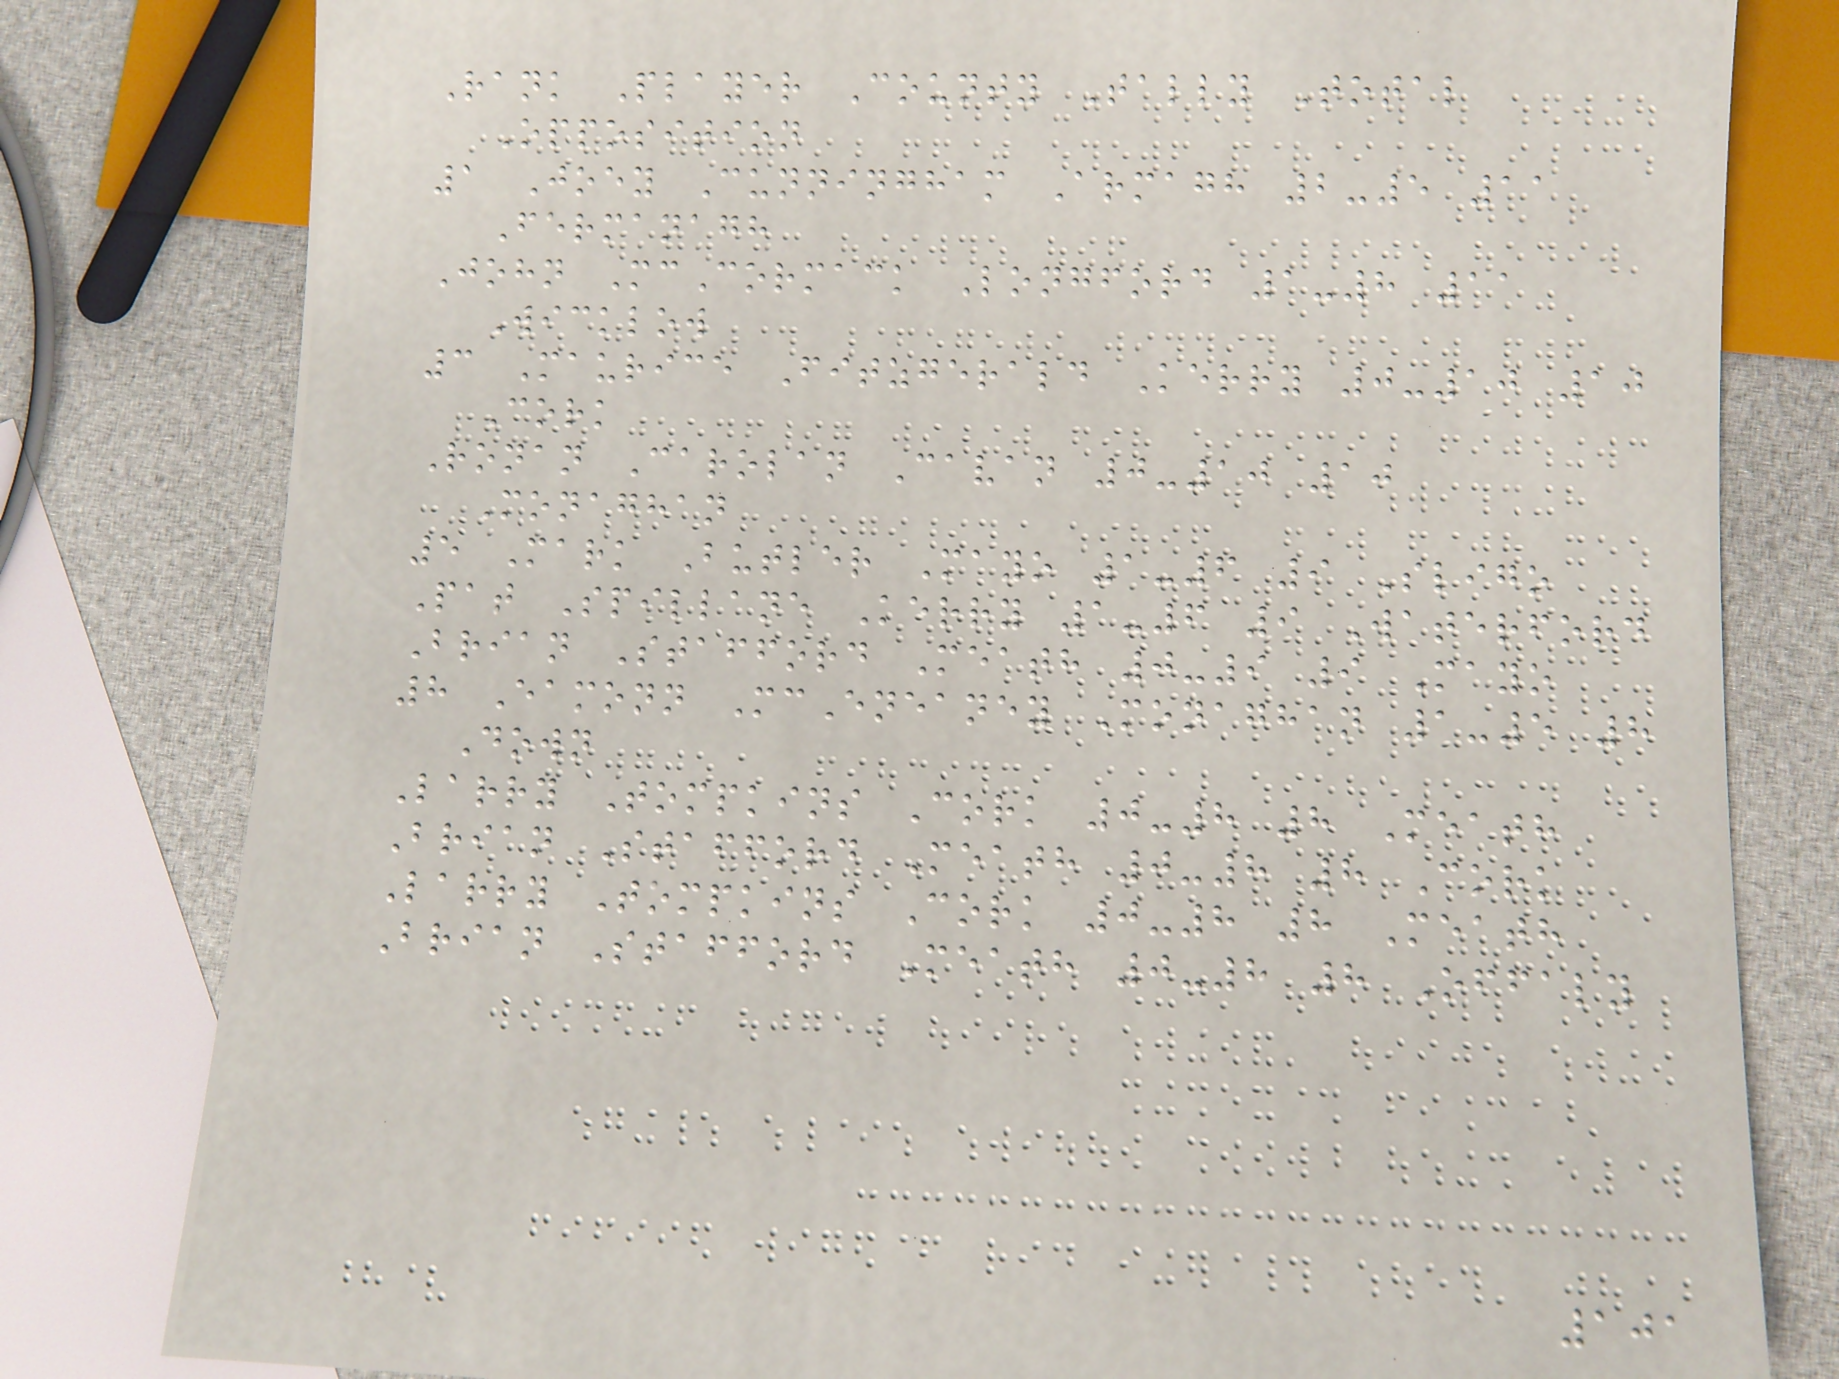Rank Player County Tally Total
Opposition
1 Joey Cunningham Armagh 2-5 11
Fermanagh
John McCormack Longford 1-8 11
Wicklow
3 Maurice Fitzgerald Kerry 0-10 10
Cork
Ronan Carolan Cavan 0-10 10
Monaghan
5 Mark Butler Mayo 1-6 9 Sligo
Pat Spillane Kerry 1-6 9 Waterford
Brian Stafford Meath 0-9 9 Mayo
8 Eamonn McEneaney Monaghan 1-5 8
Down
Larry Tompkins Cork 0-8 8 Meath
Brian Stafford Meath 0-8 8 Cork
Larry Tompkins Cork 0-8 8 Meath
Brian Stafford Meath 0-8 8 Offaly
101
